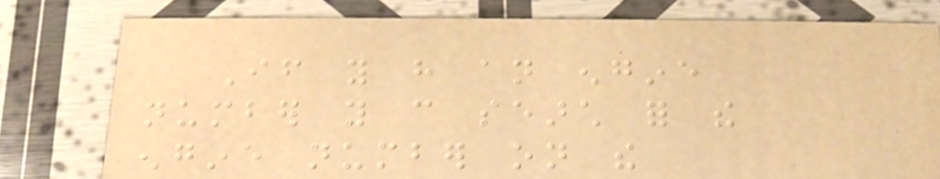If you have an engine
number you can search for the
engine number on the
